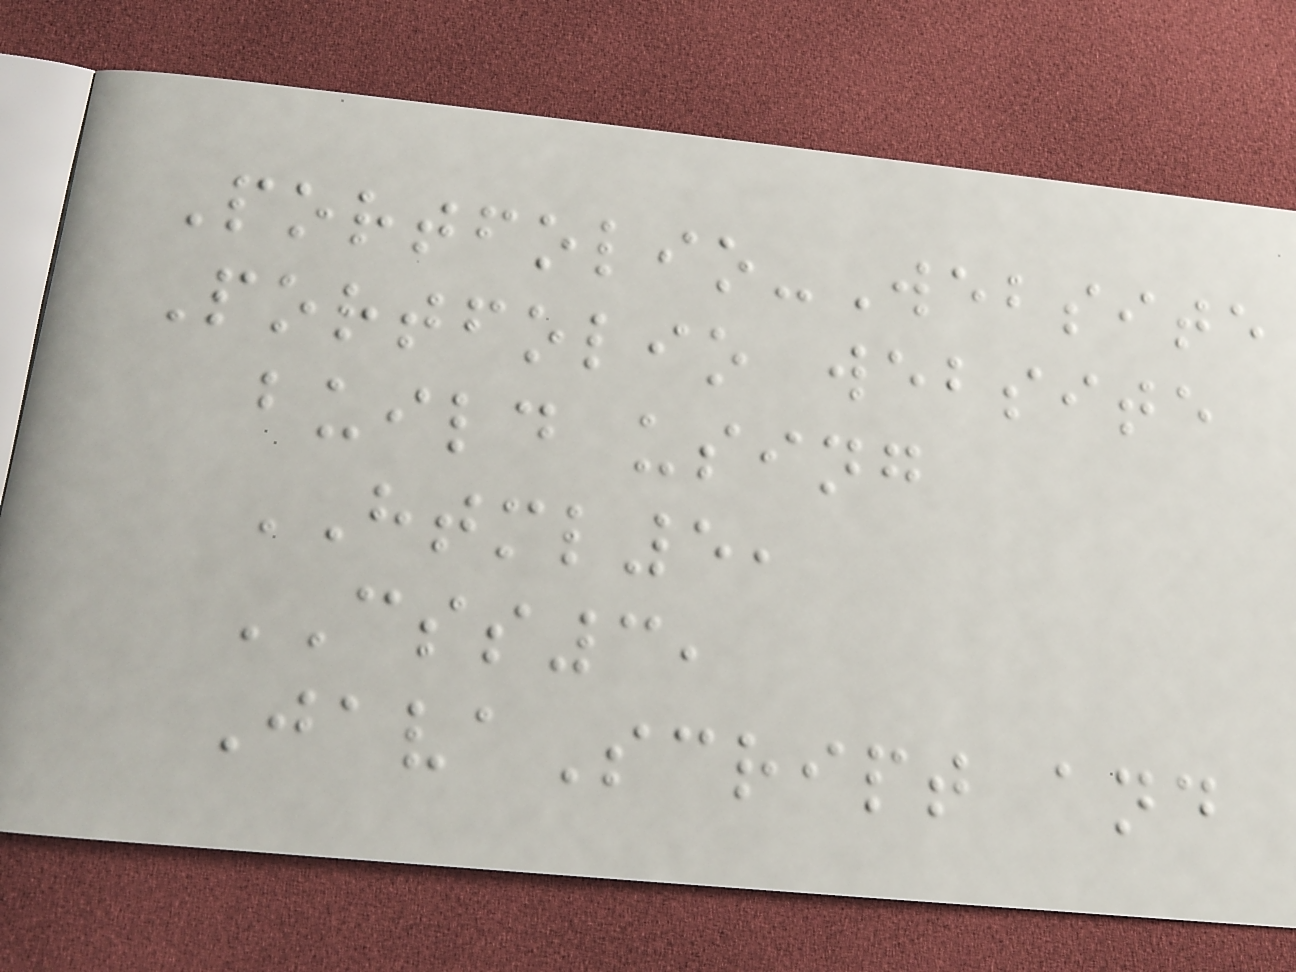Portfolio-Website
Portfolio website
build using
HTML5,
CSS3,
JavaScript and
